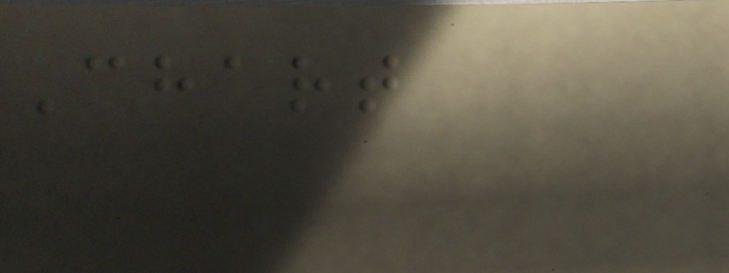Chart
